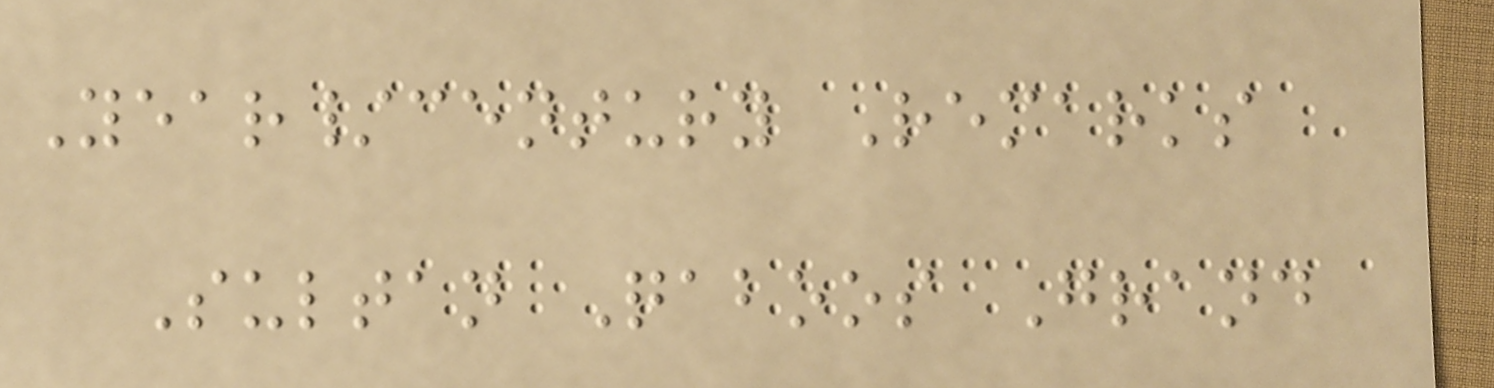Year/century Remarks
Sultan Qaboos Grand
